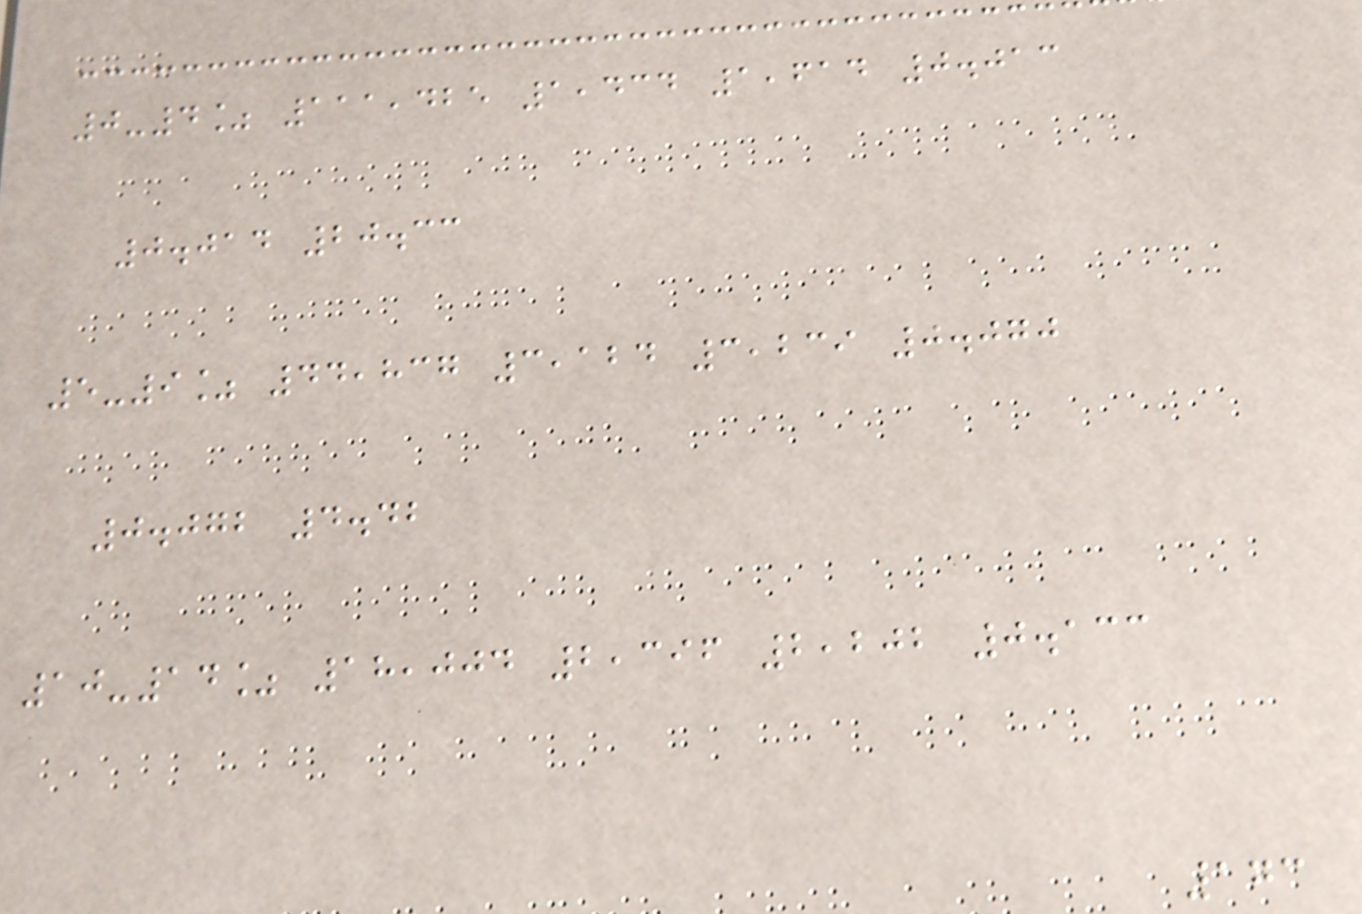0-4% 111,425 1,434 1,614 0.013
0.014 20.33
5-9% 44,837 3,124 3,239 0.070
0.072 4.42
10-14% 18,004 2,396 2,202 0.133
173
